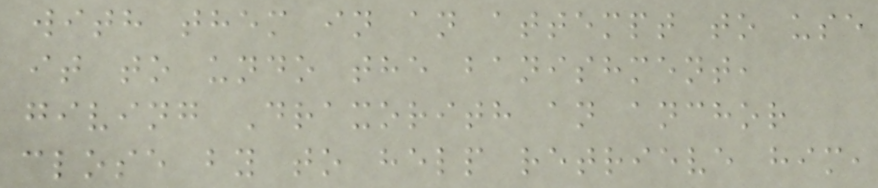with them in an attempt to use
it to undo the banishment,
giving Draxorith an anchor
close by to help retrieve him,
